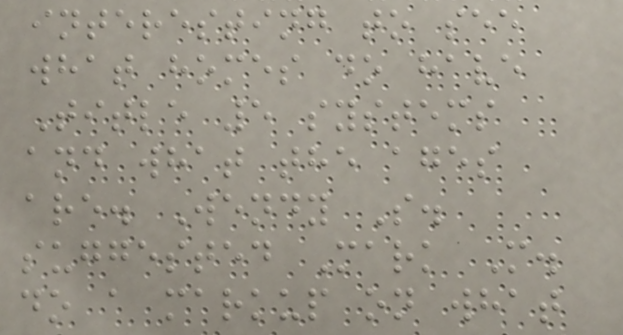interesting to see
what homes do have
Title 5 systems
and what the ages
are. Wendy S.
suggested Mark M.
do a markup on what
